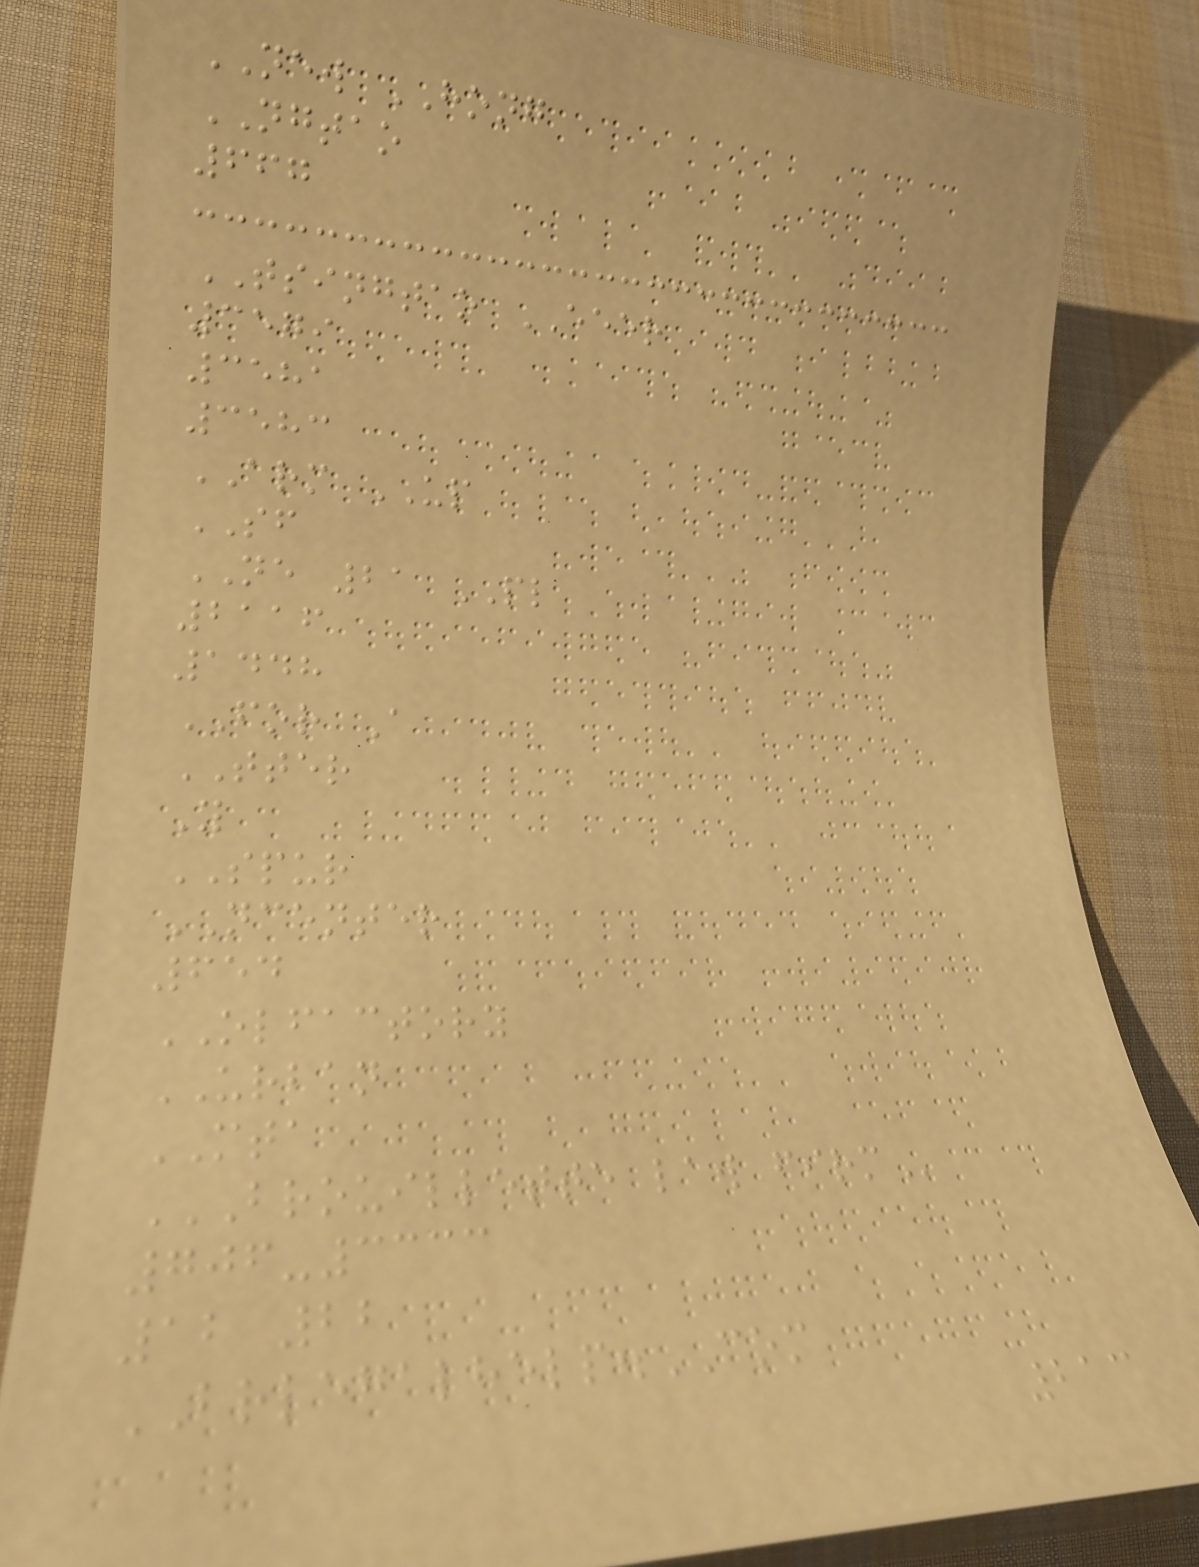NEW HONG
NGTAO
667
TSINGTAO EEER
3579
3581
3583
ARM UP
SF
NE 21 PL
2116
1448
FOR A
TTER
Y
SPUR
NCENTER
654
OLFACTORY
URBAN
MTA
BROUILLETTE LAW FIRM
706-3333
12 22
BRLEGALHELP.COM
213
